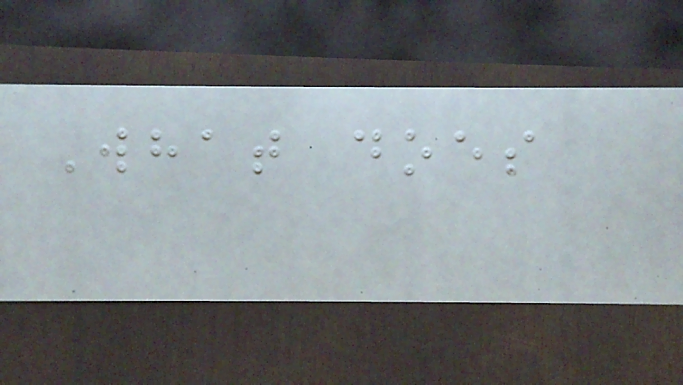What does
